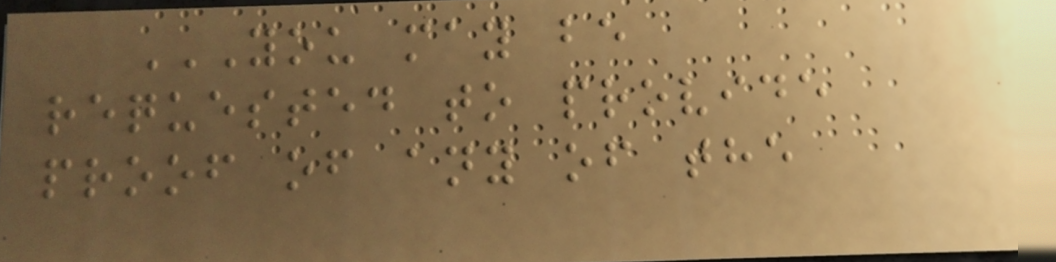YOU MAY BE
REQUESTED TO PROVIDE
PROOF OF ANY OF THE
